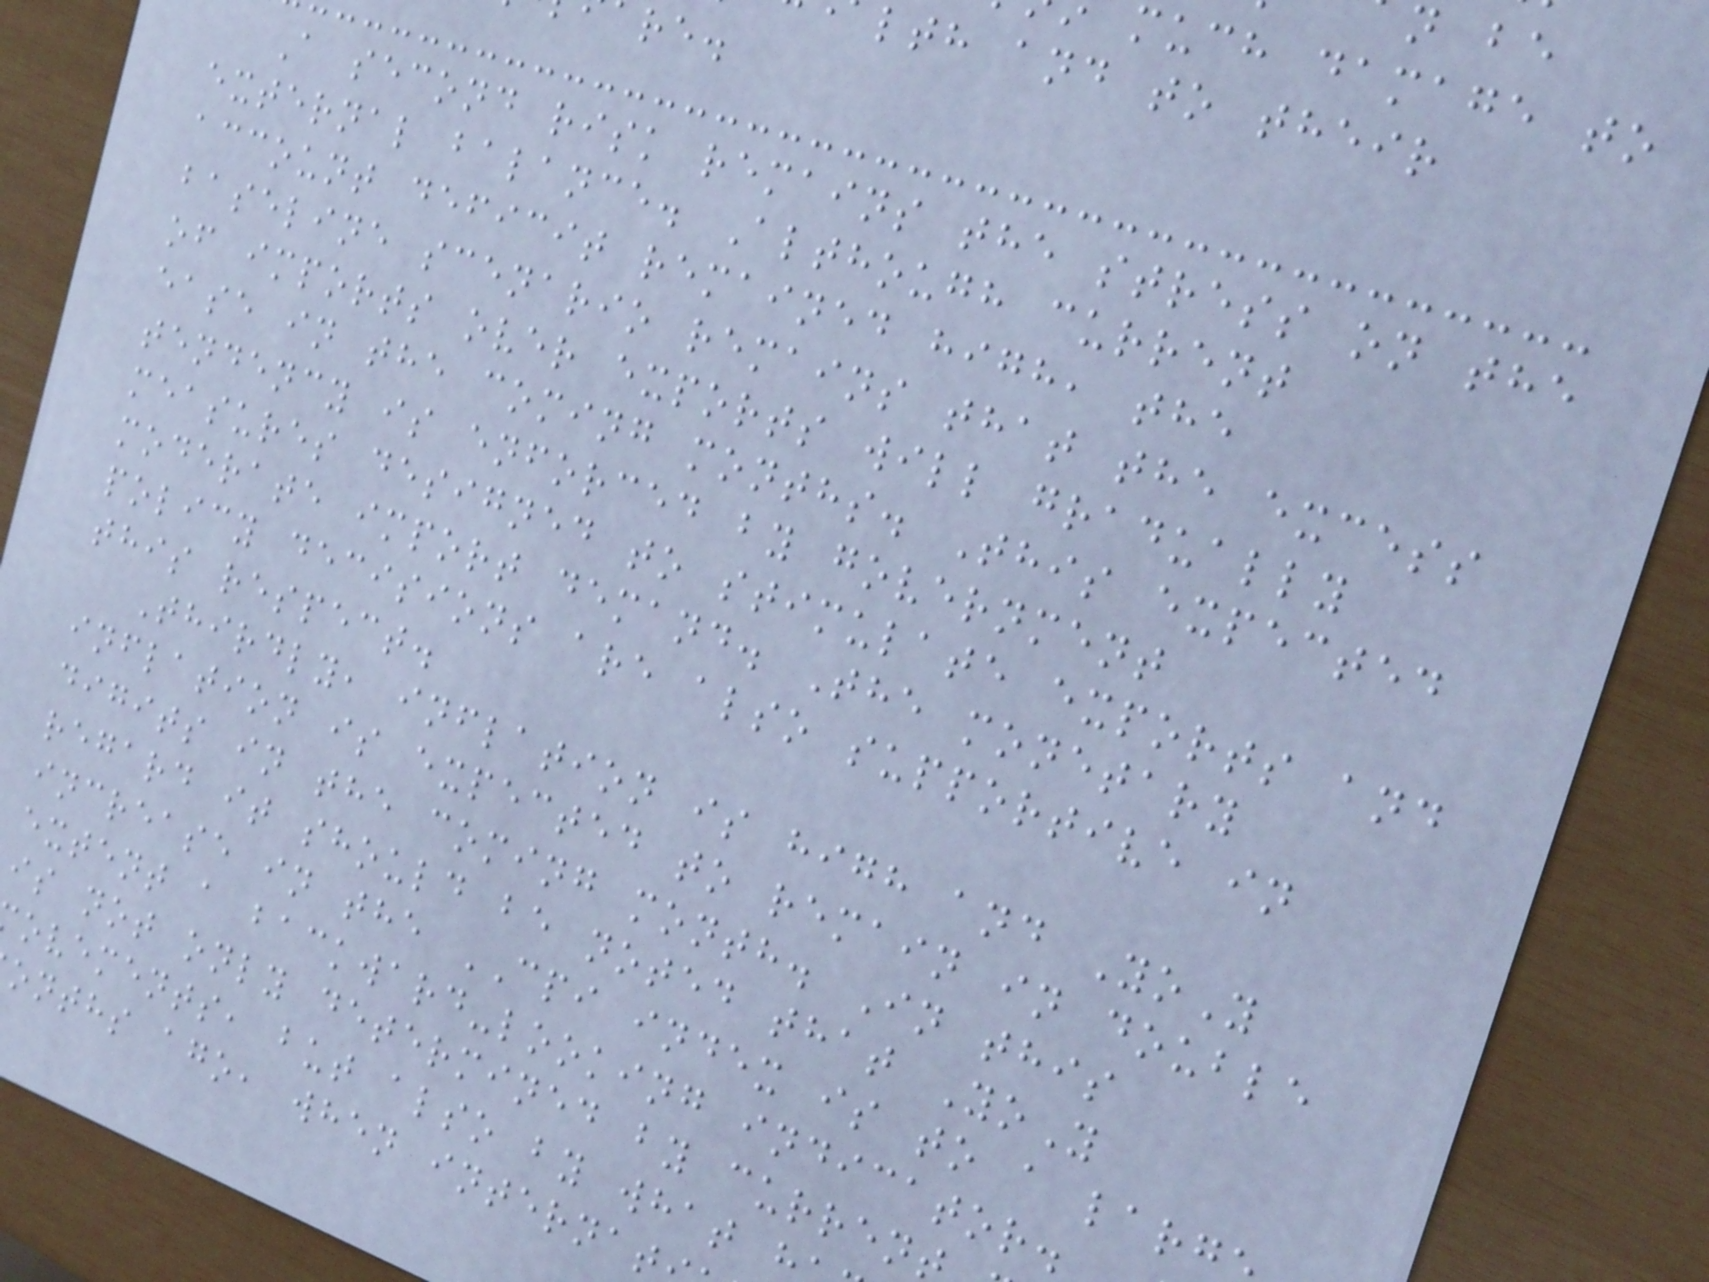much damage to
lth and to their
A second risk remains the stress on the
external balance. Although current
account deficit remained high, the
baseline scenario remains that the excess
of imports over exports will gradually
ease in the coming months. This expected
tendency is enforced by government
measures designed to stimulate exports and
moderate import demand. The monetary
policy decisions are also supportive in
this respect.
Thirdly, inflation is high and YoY
inflation is expected to remain in double
digits in the coming month. In this
regard it should be noted that YoY
increase in the CPI index is to a larg
extent a backward-looking indicator.
is not only determined by curren
ovements, but also by what
onths ago, when internat
